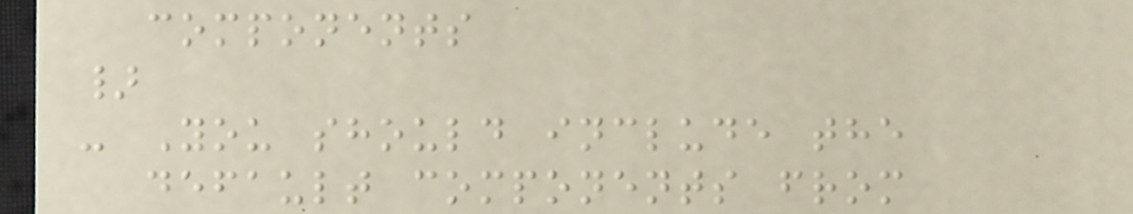components
}
- You should include the
default components from
